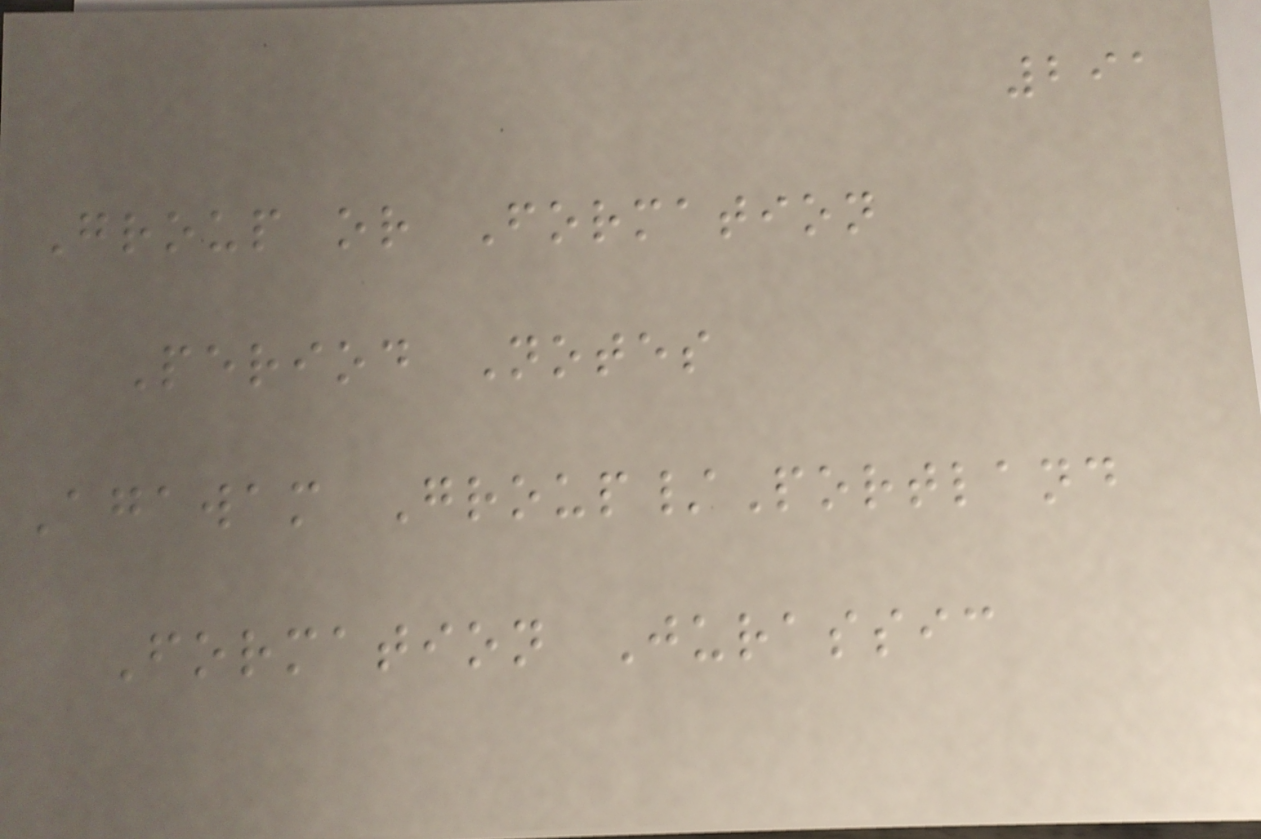291
Group or Formation
Period Notes
Agawam Group/Portland
Formation Jurassic
